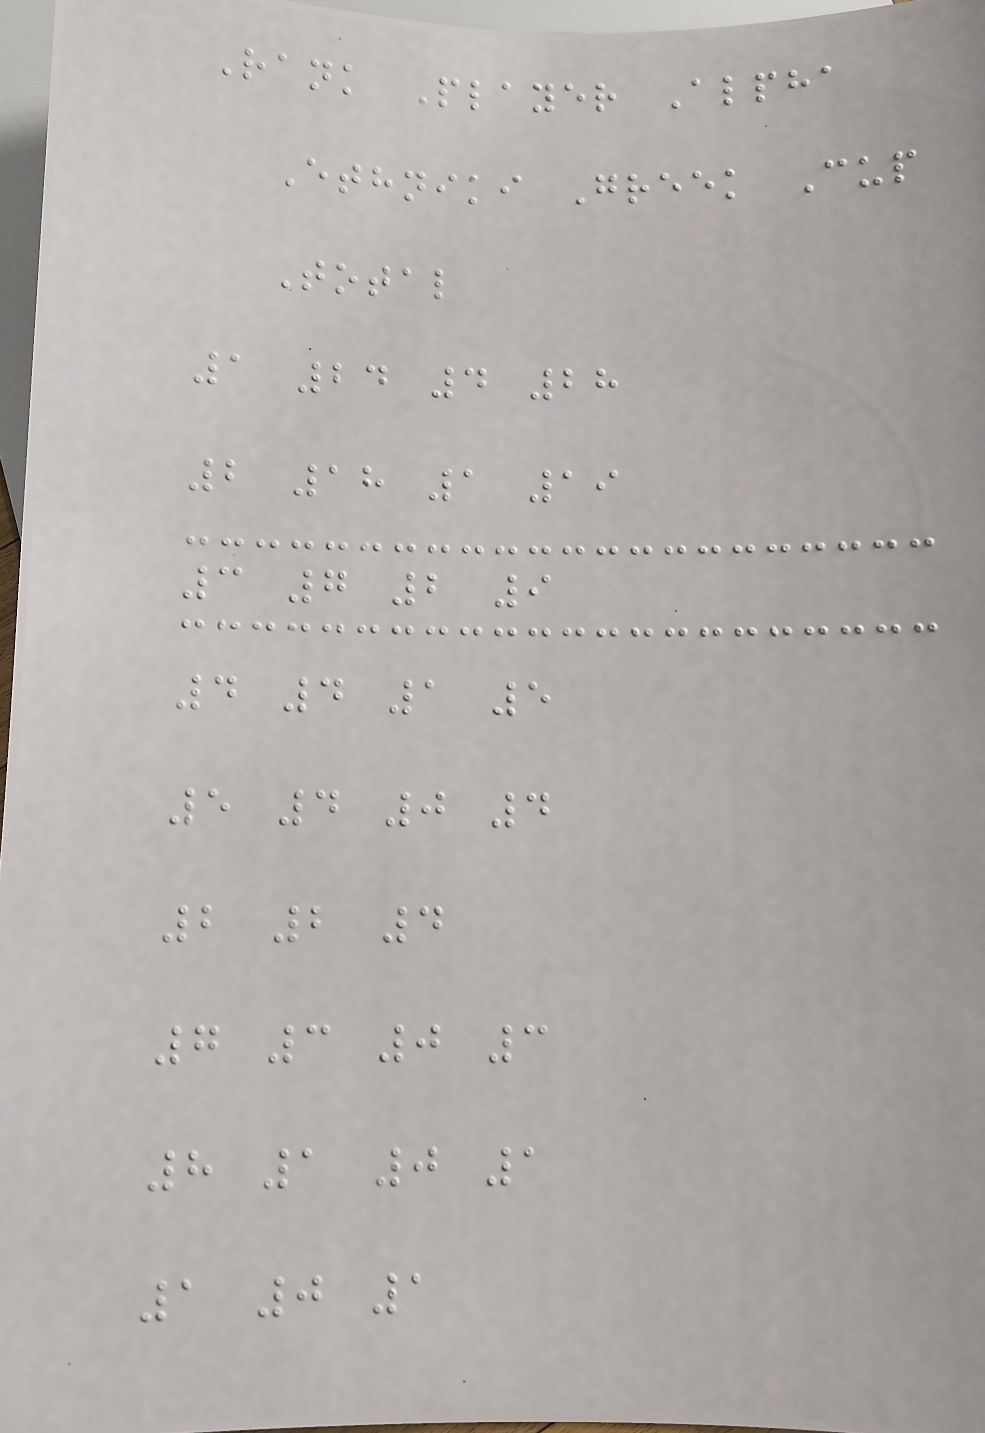Rank Player Alpha
Ethniki Greek Cup
Total
1 24 4 28
2 18 1 19
3 7 2 9
4 4 1 5
5 4 0 4
2 2 4
7 3 0 3
8 1 0 1
1 0 1
